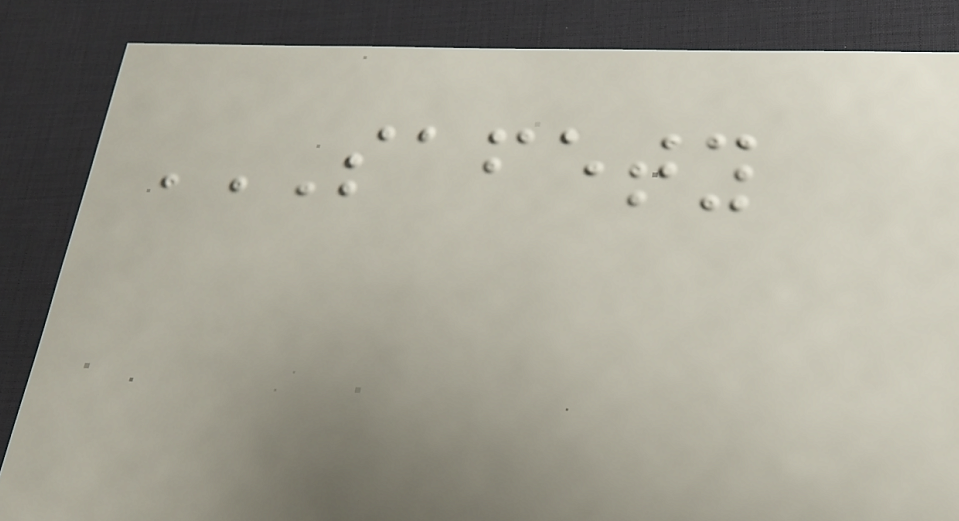SAFETY
